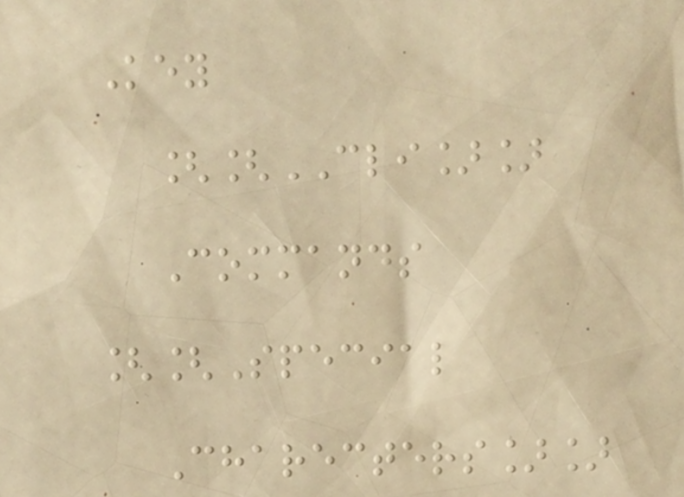Key
[[CLI]]
Commands
[[Special
Charecters]]
